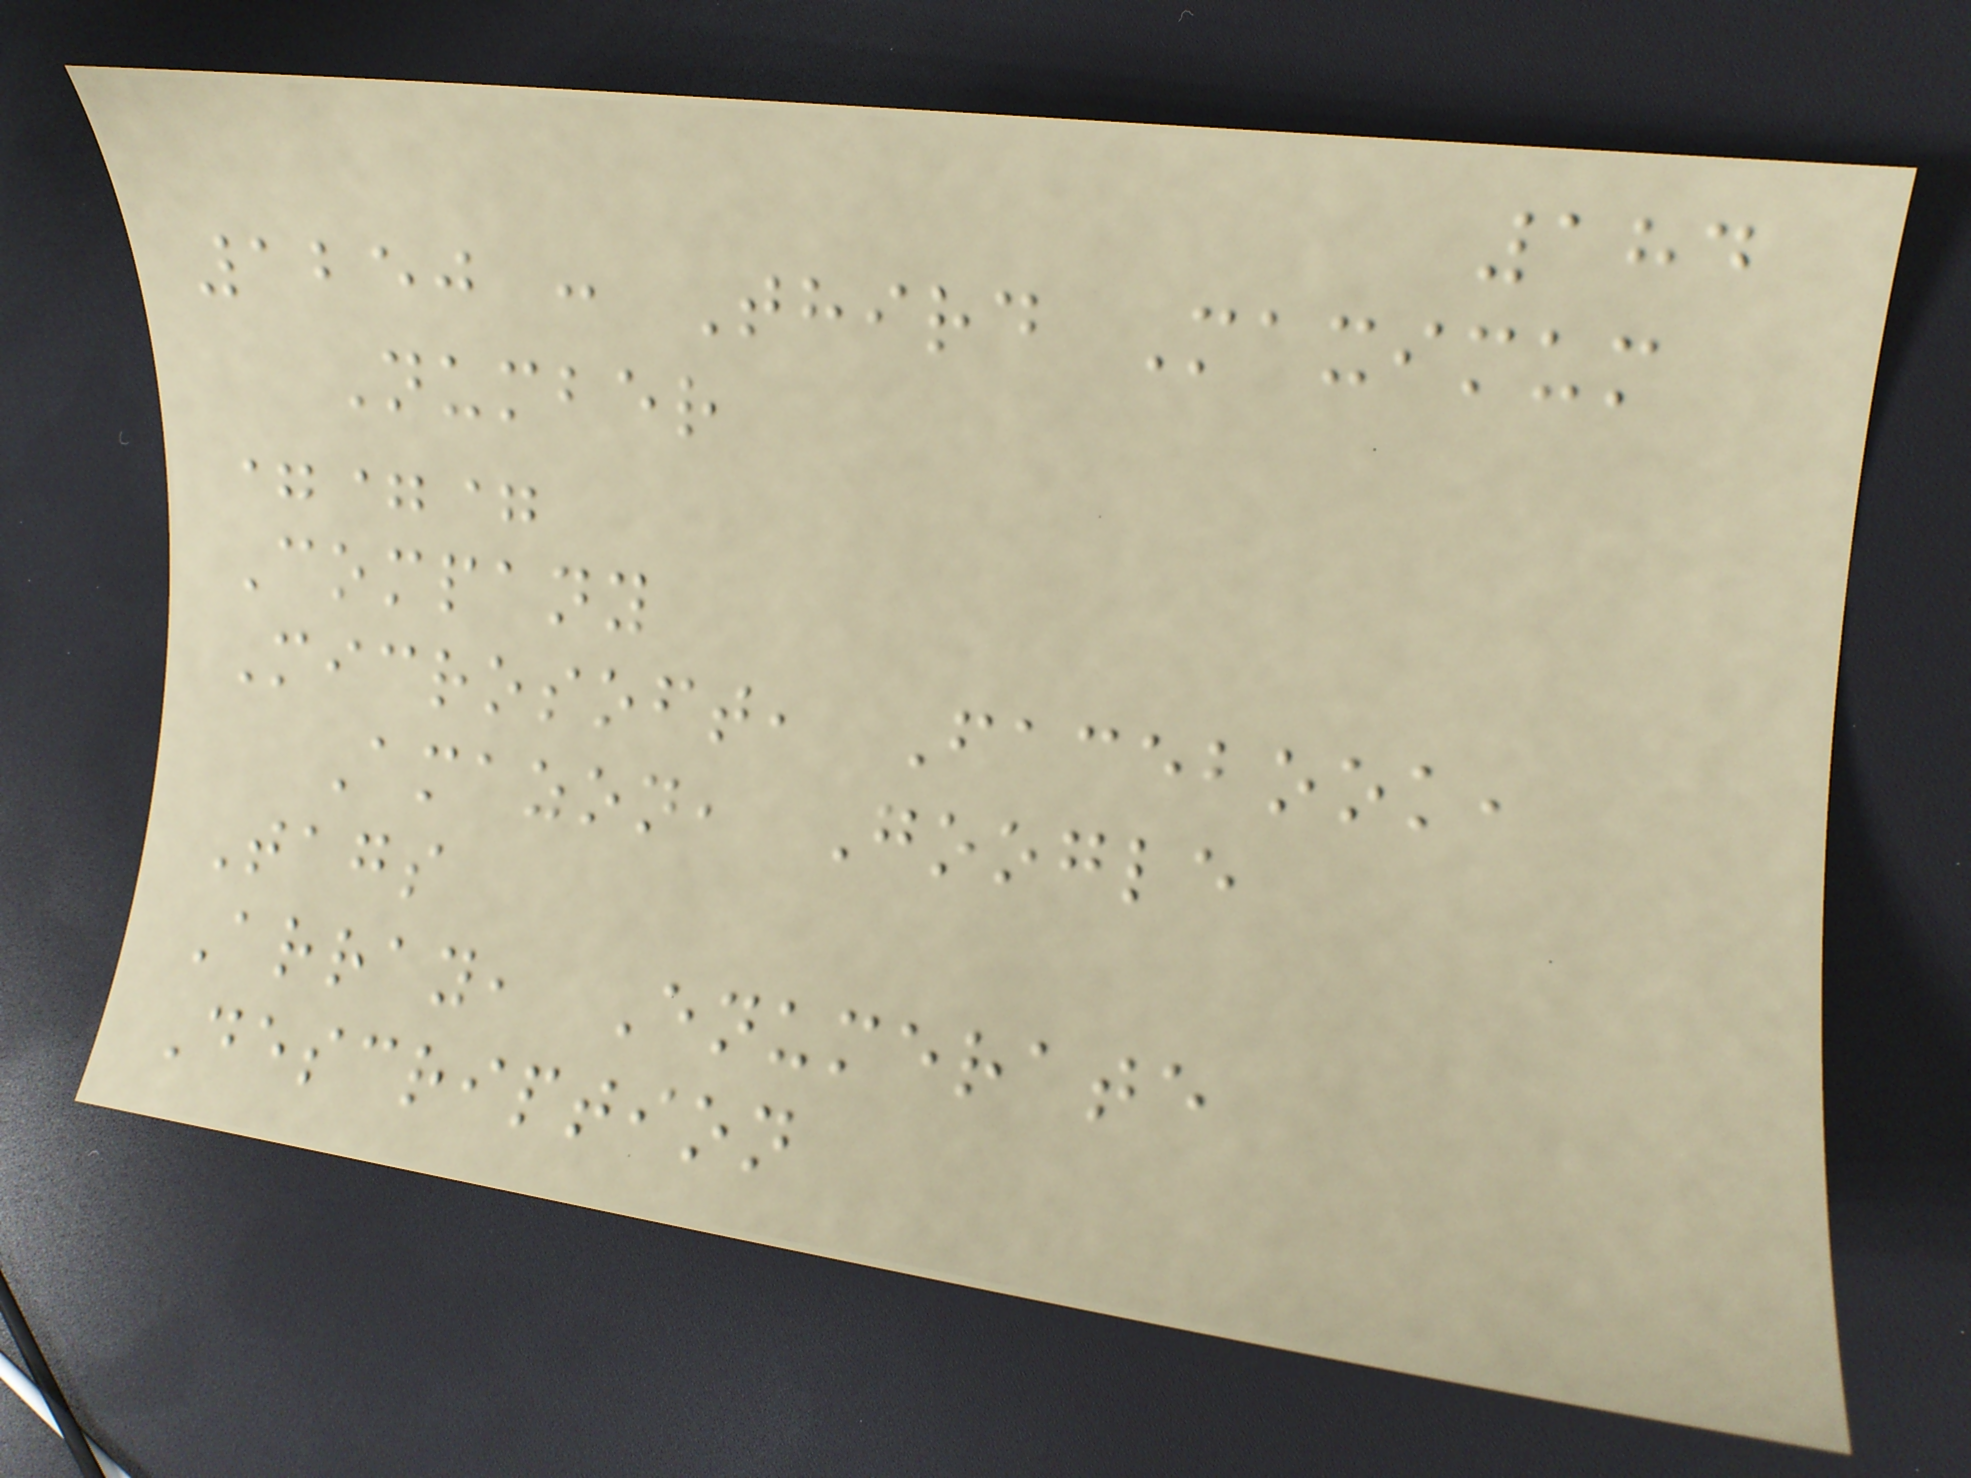184
1250 : Third Maximum
Number
===
Company
Microsoft, Facebook,
Amazon, Google
Tags
Array, Enumerate
Description
